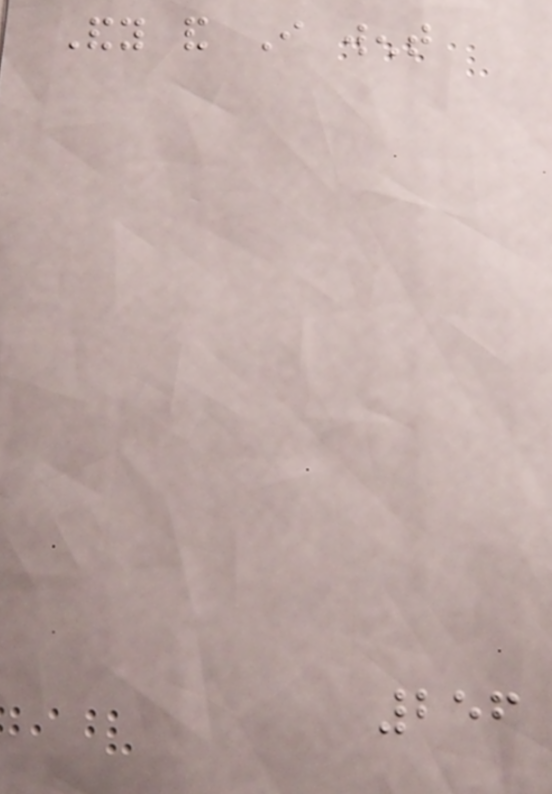Andy and I went
256
